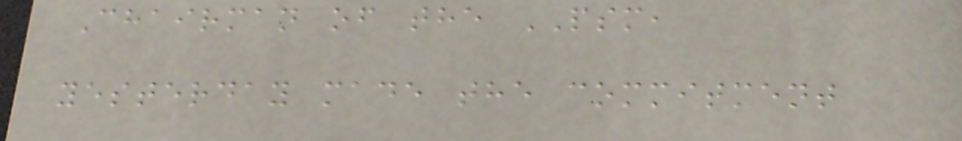Chairman of the PSM,
yesterday made the commitment
